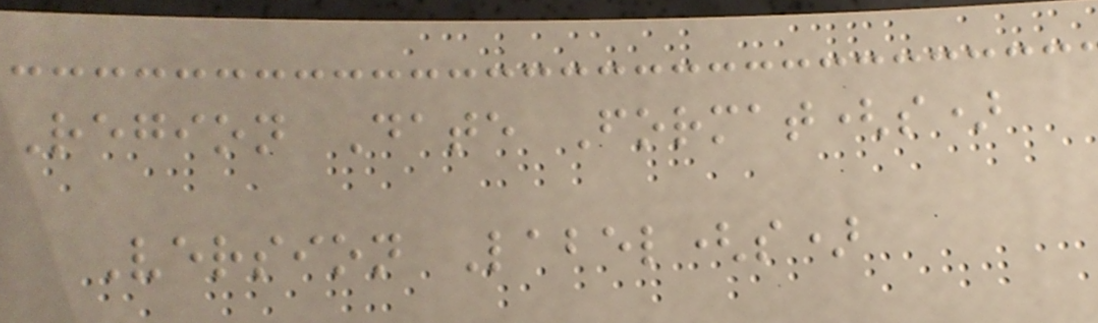Region Date Format(s)
Version Label(s)
